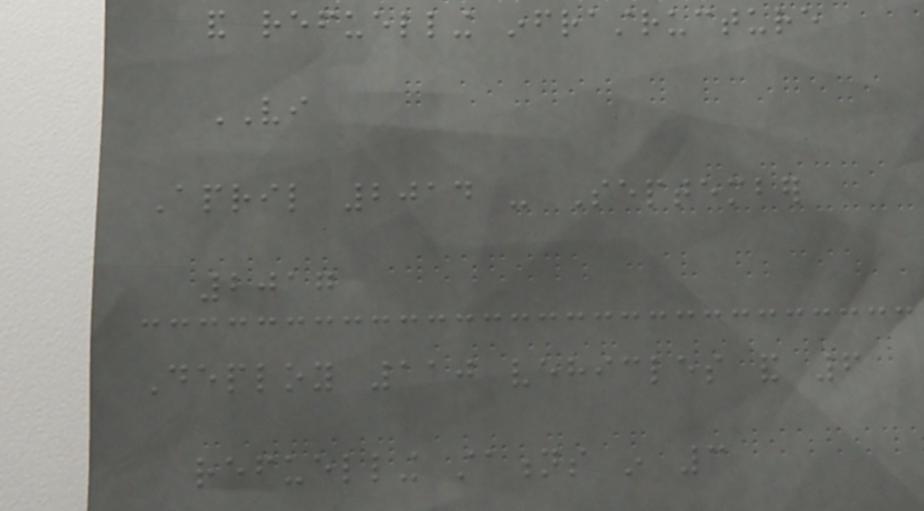and refuelling infrastructure
VI
April 2014 - September
2017
Deploy 110 vehicles and 6
refuelling stations in 3
